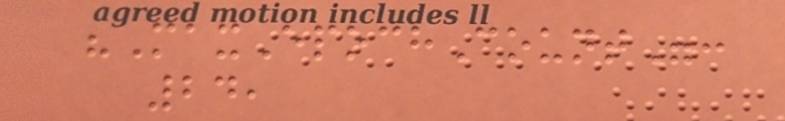"MaxEpochCount":
24,
